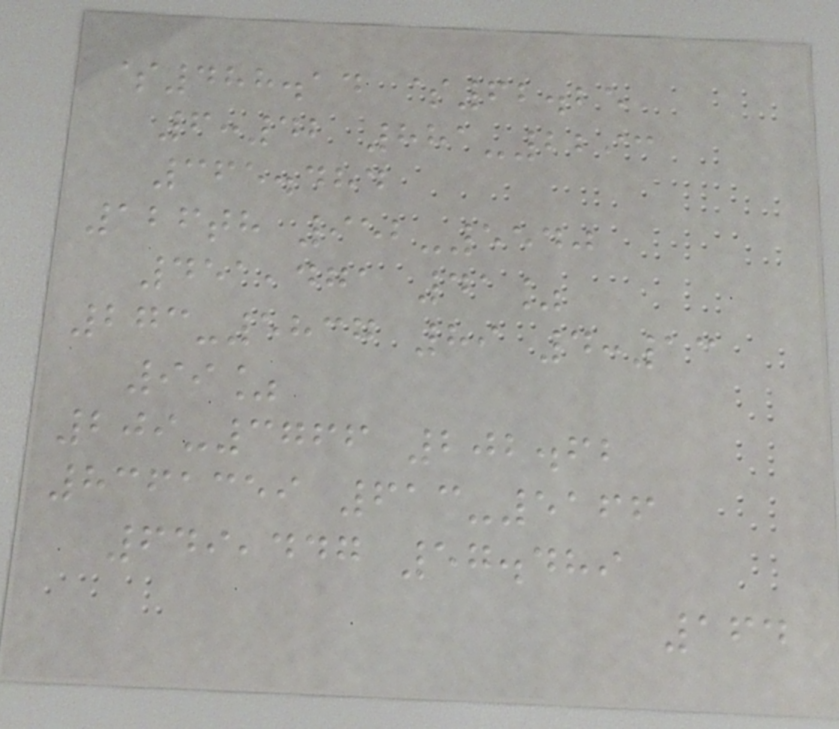$488.14 $62.25
6:42 881-2293
365.484
126th 952-5540
451,471 41%
273-5837 89 4:13
99%
209-3766 202.62
8361359 613-5166
649,447 57.489
164
